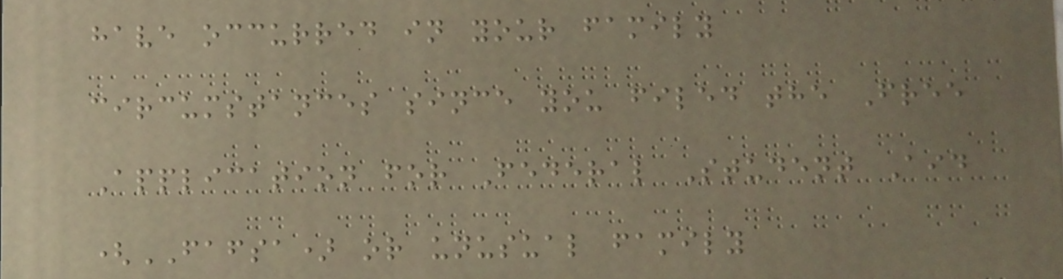have occurred in your family
circumstances since you filed the Free
Application for Federal Student Aid
(FAFSA) or unusual family
